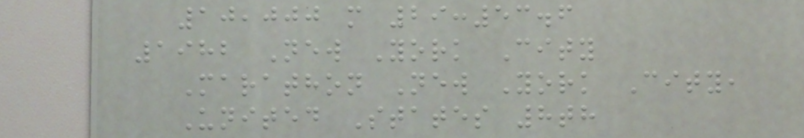10,000 m 29:53.6
1982 New York City
Marathon New York City,
United States 8th
